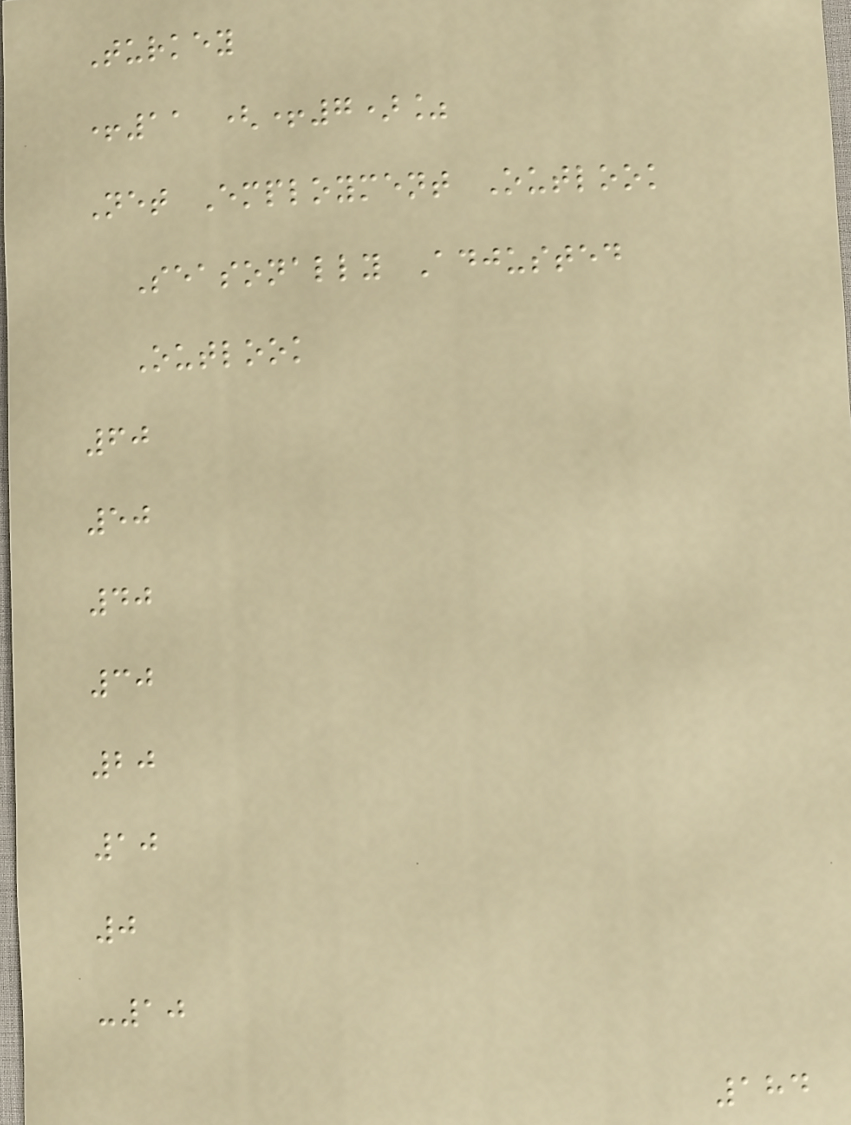Turkey
+11 (+7)%
Net Employment Outlook
Seasonally Adjusted
Outlook
60
50
40
30
20
10
0
-10
184
